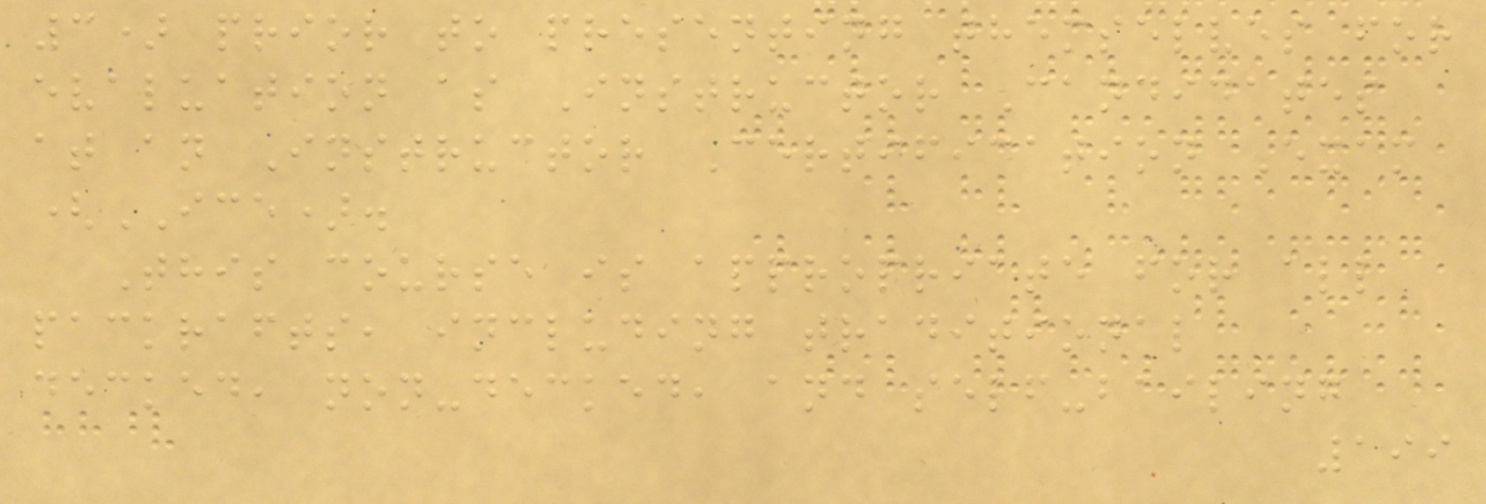3) prior to presenting themselves for
evaluation as Instructor Candidates
at an Instructor Certification Exam
(ICE).
This course is appropriate for all
packrafts, including traditional
decked, non-decked, and self-bailing
199
